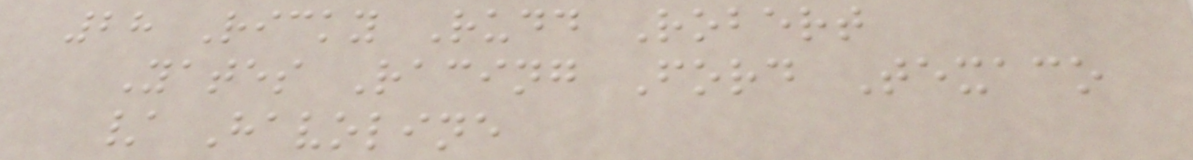28 Ricky Rudd Robert
Yates Racing Ford Texaco
/ Havoline
